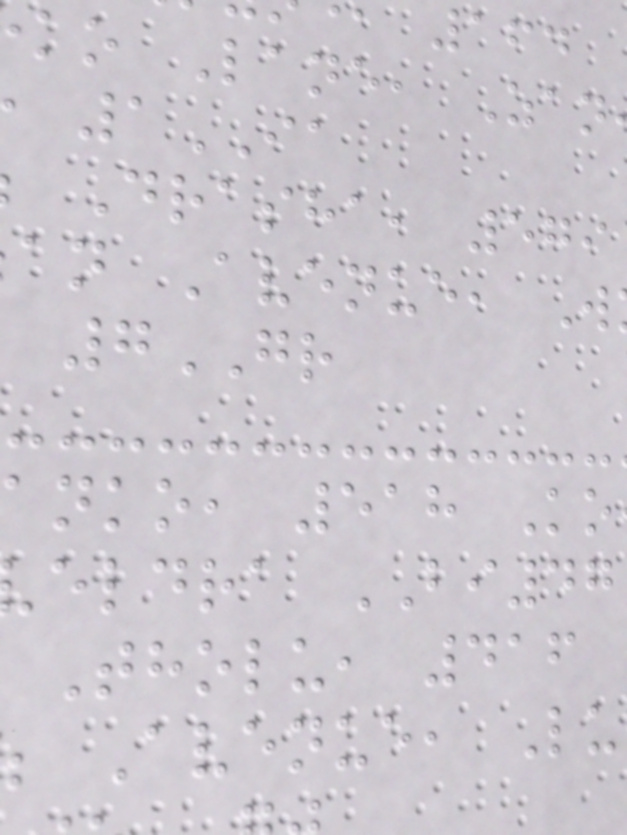ko Lane, Zan
1IA
Drasha, 579
an Avenue, W
7GR
nko, 518 Ko
eldra BI47
Tholu, 416
Avenue, Lu
